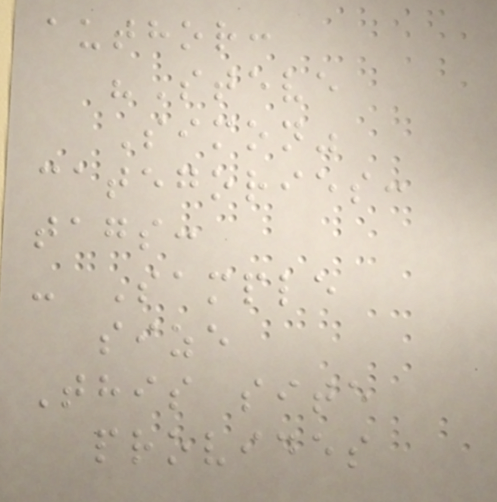author:
"Steve
Simon"
categories:
tags:
- Sample
size
This site
provides
